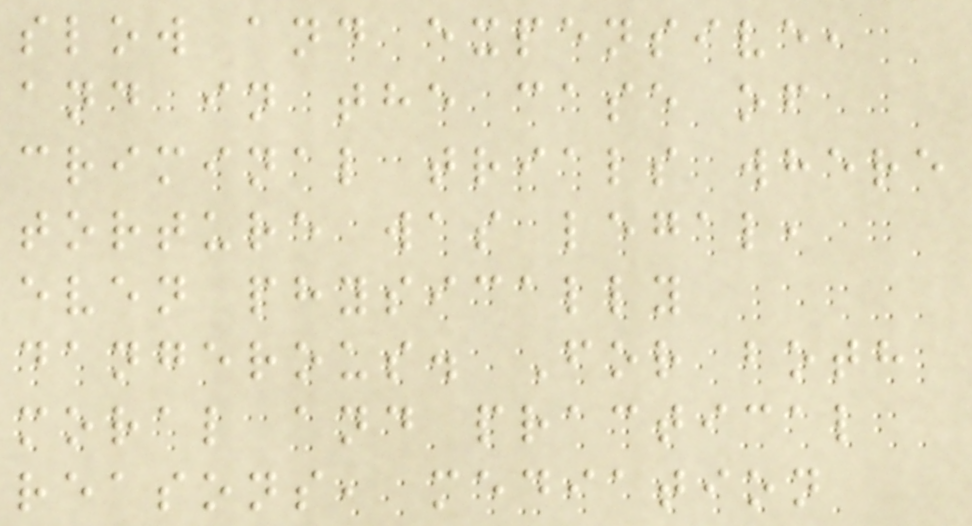slow and expensive,
and in the case of
criminal trials where
torture was legal,
even physically
dangerous. For both
moral and practical
reasons, mediation
